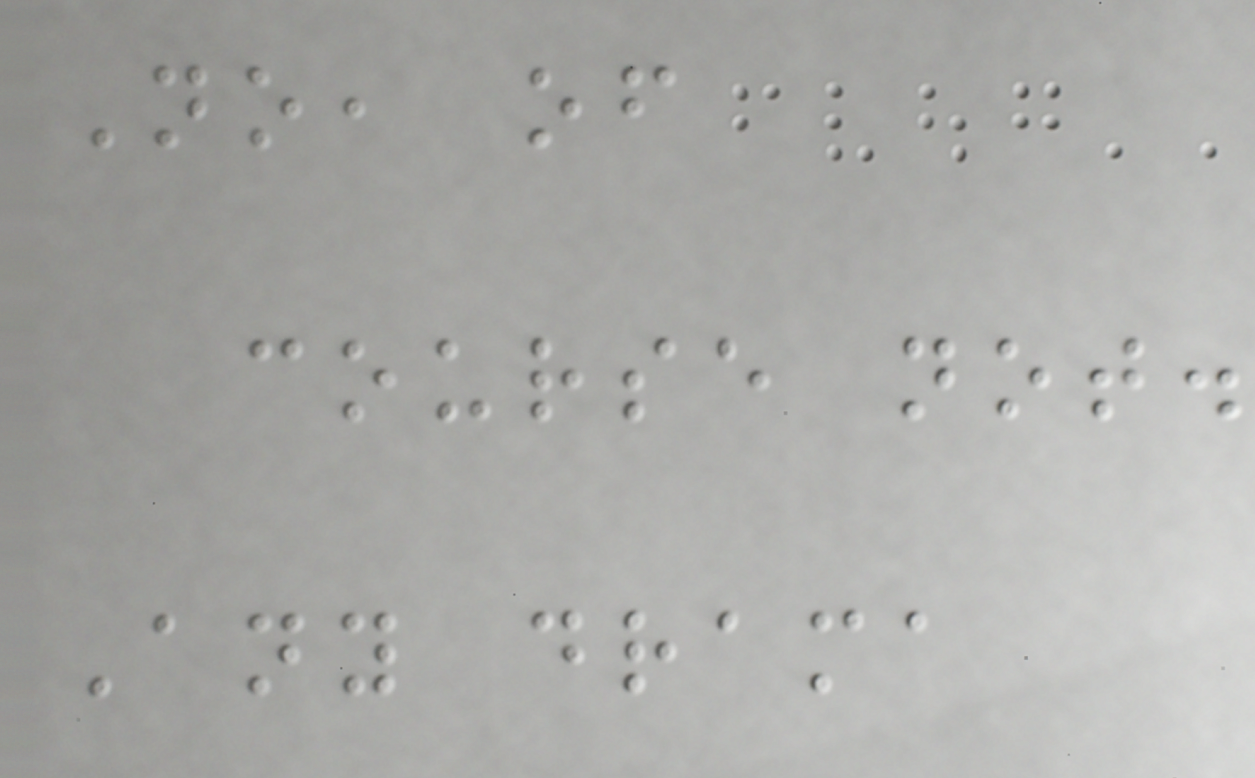No, of
course not.
Any drama
